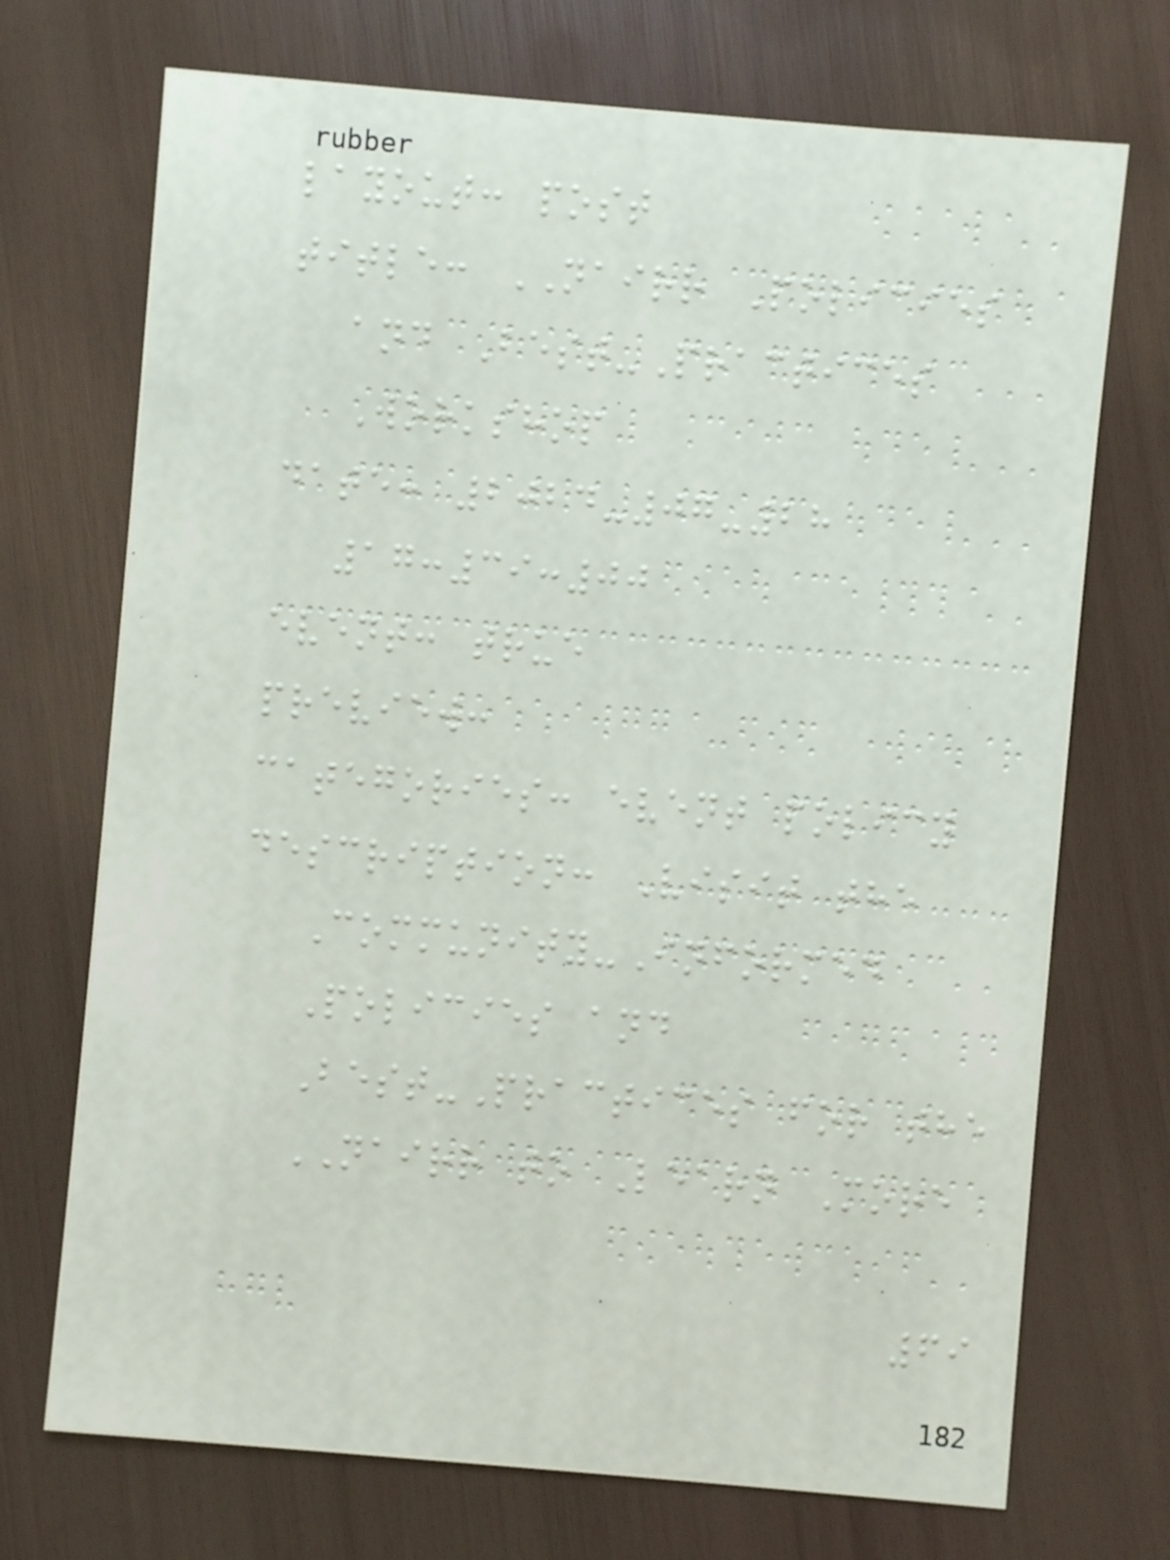layout: post
title: NAIRR Policies
and Best-Practices
Workshop
date: 2024-07-28
17:39:00
event: true
preview:
categories: event policy
description: Visit the
Community-Informed
Policies and
Best-Practices for the
NAIRR to Learn More
69
